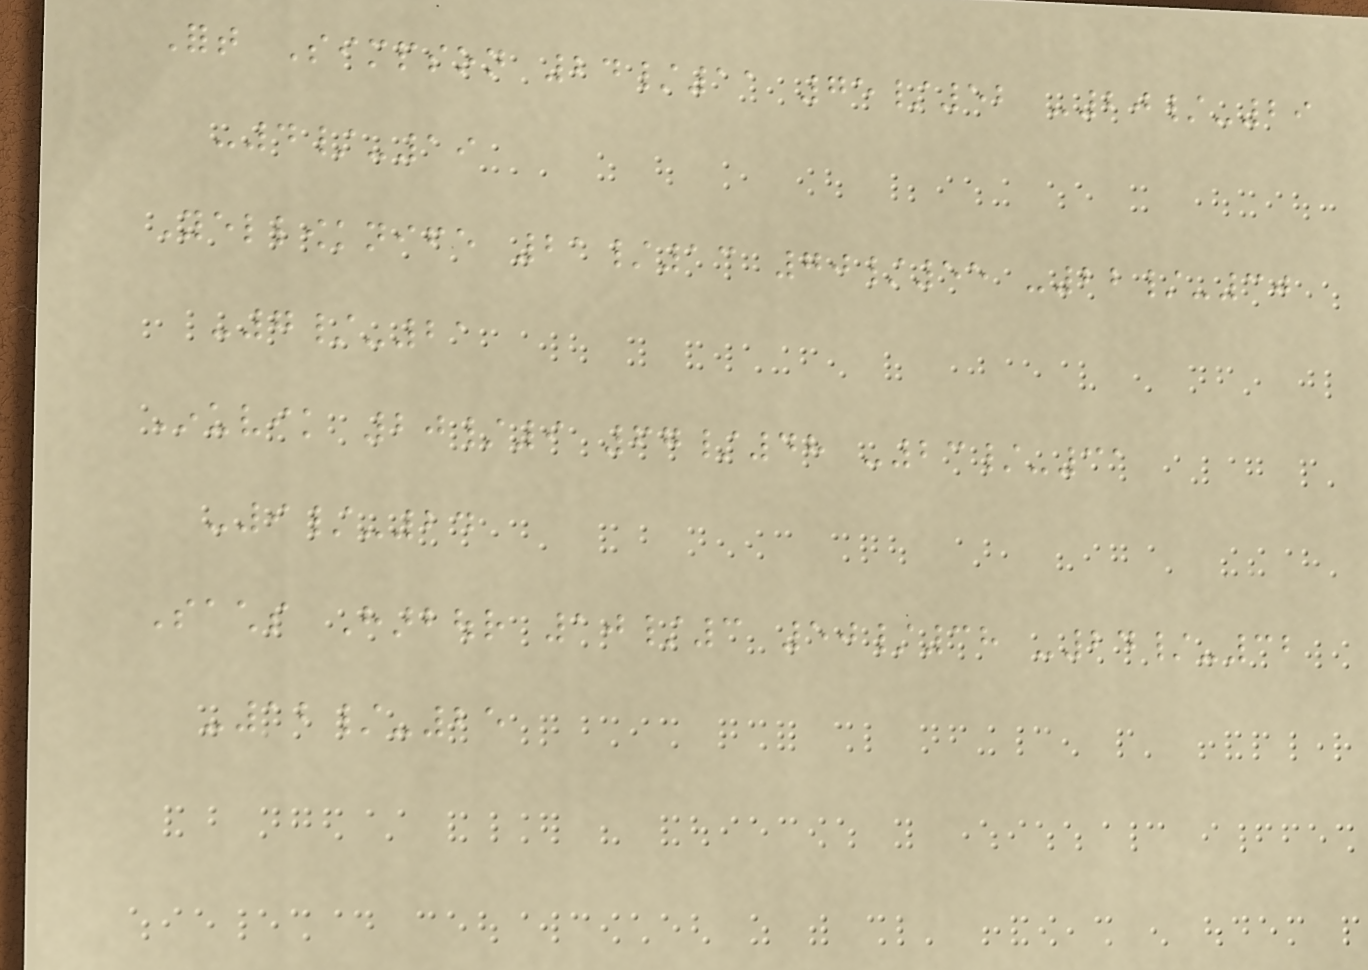Fort Simpson 24/11 75/52 -20/-29
-4/-19
Yellowknife 21/13 70/55 -22/-30
-7/-21
Inuvik 20/9 67/48 -23/-31
-9/-24
Sachs Harbour 10/3 50/38 -24/-32
-12/-25
